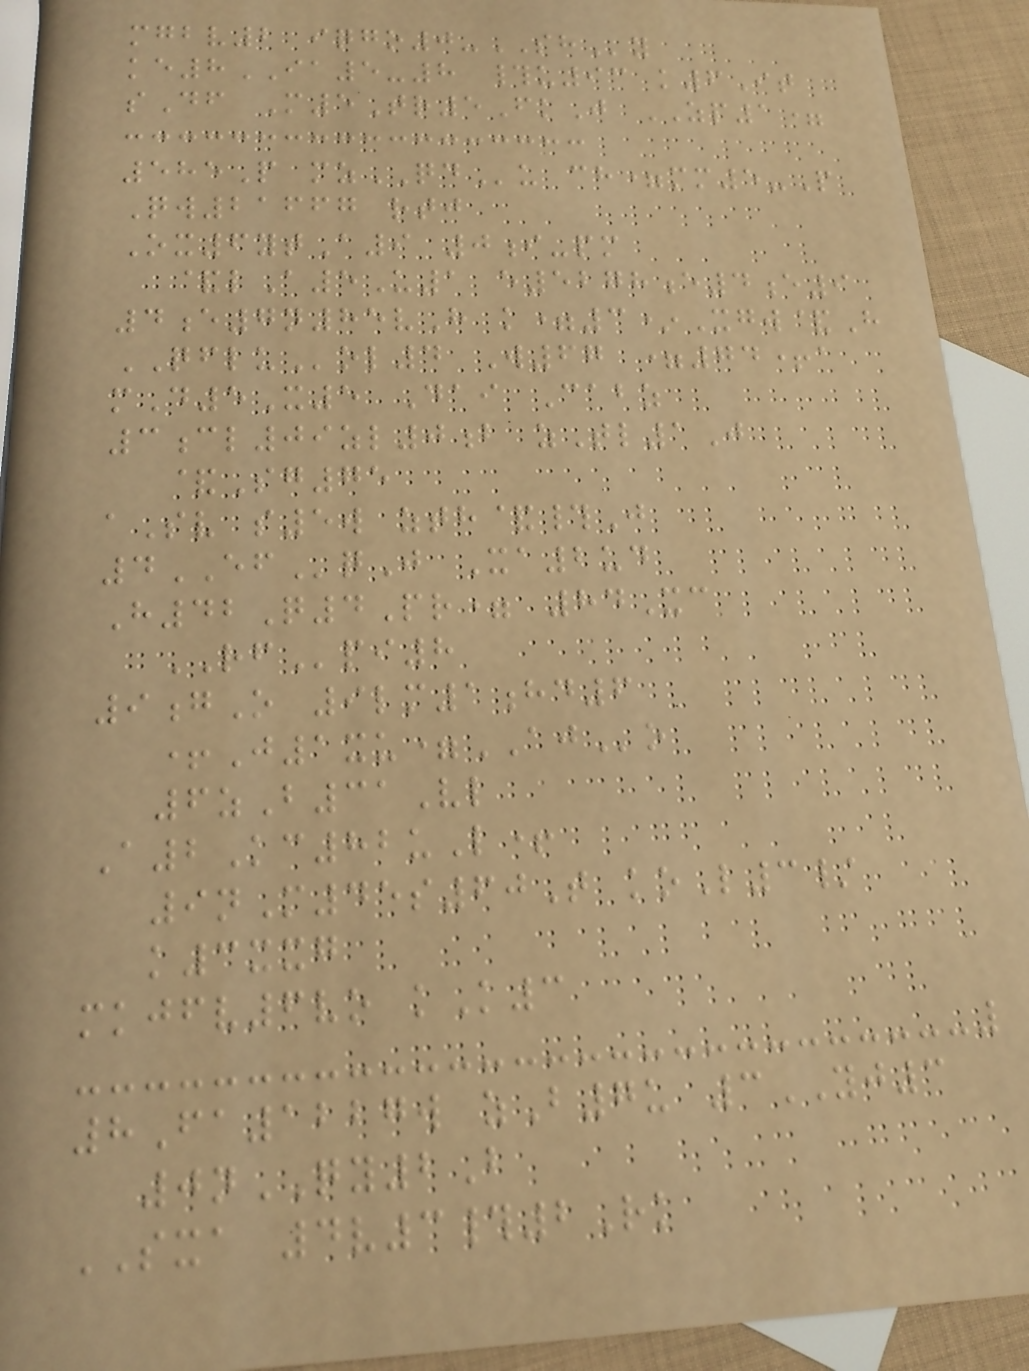mgbv2 iqgo0-SHy
ke8IA5-8 #u93 k6It
sDf M5Tr5FkJ ZP1=
585P mzQDu ch=mm5-P
Qw21667 rtj
Ox6ytA9 0i-pm
&lA5U1 e5278e4e9
4e7n85vH k=3*Xgw&H
QFLUol4 W67 =74+a
mD5X5 Dai Cabz
3cl09zl0b zTl1J
&Sg75
aSv s5w zth&#J
4EFqJ Xa2ud
H42Q4Pr= 84Xc
RFpi8
9gO 9lm1hd6
+J1xu=AJo
6zB31Vl
A2Kc82uL+
9nM45s60T koL3/
k3xxg
mkjfv6vo kK3
8Fa1227w zB7u 3YJ3
0nQY2B
SXA 4v3#2Rk
